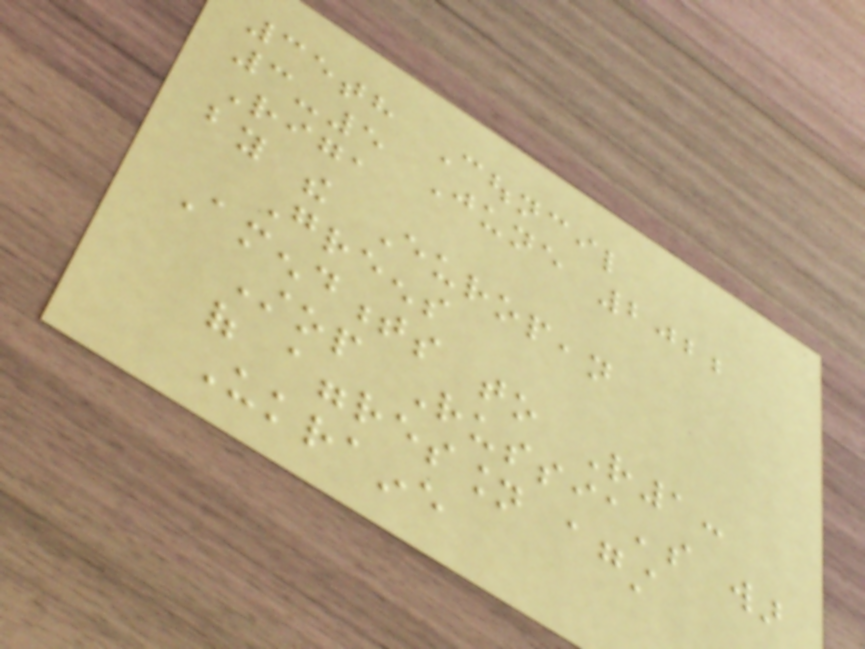35th Council
3-5 June 2022
Riga
by the European
Greens
Amendments to R1:
Stop Russia's war
of aggression against
Ukraine
